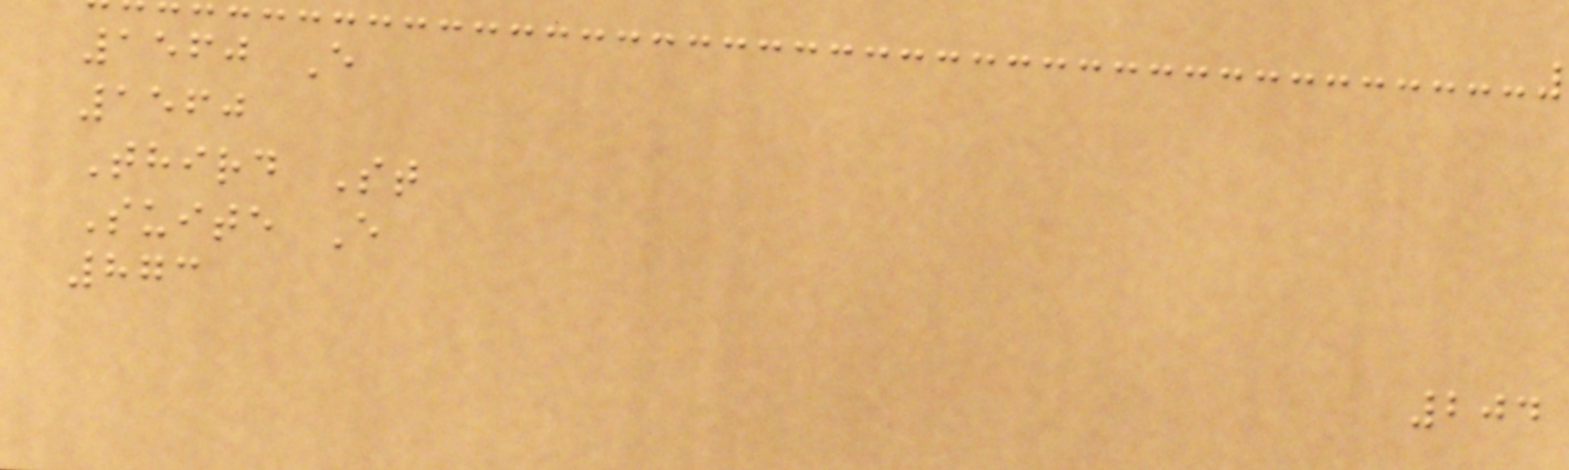1560 E
1560
Third St
Suite E
873
204
